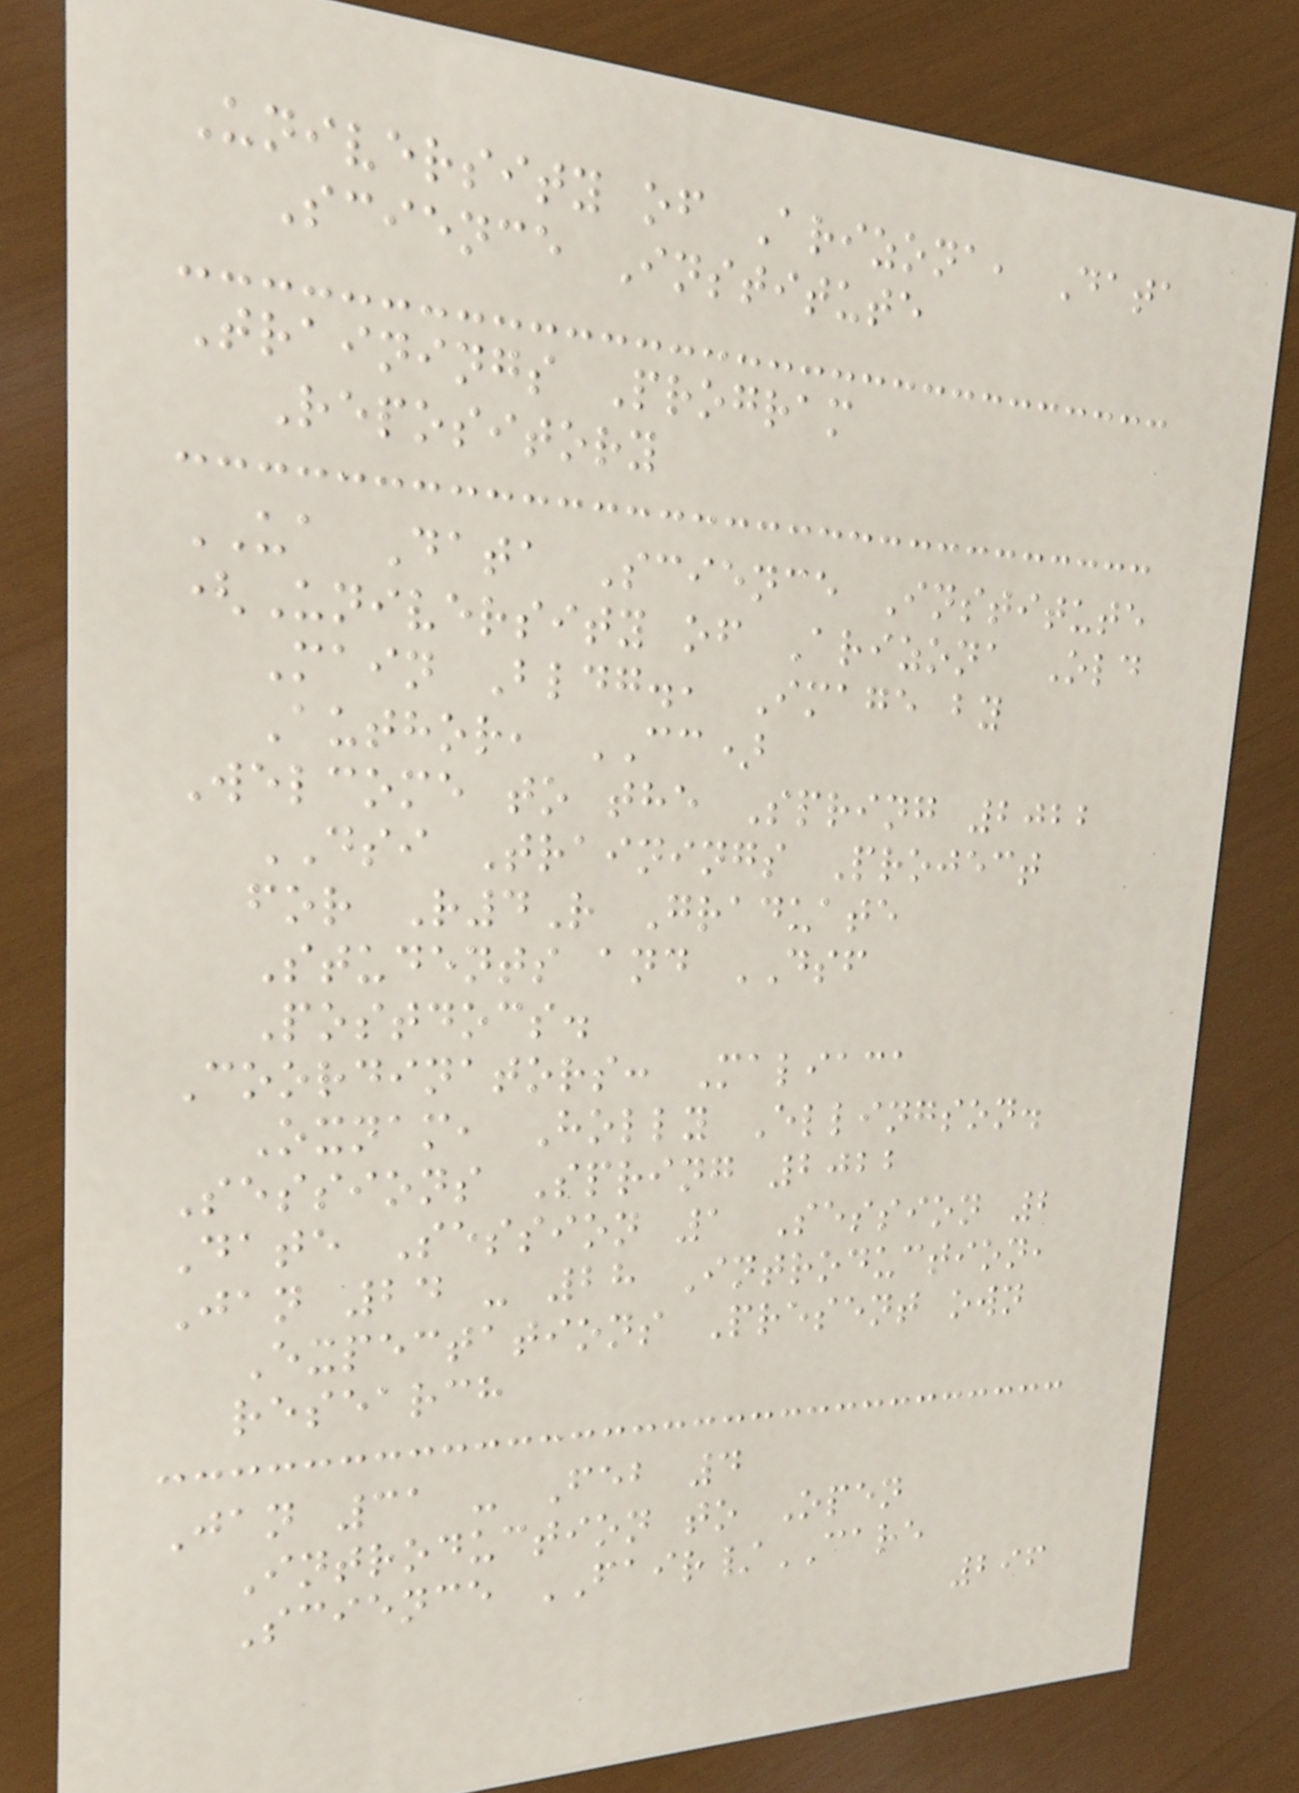University of Arizona, Data
Science Institute
Trainings Program
Repository
UA Data Science Institute
(University of Arizona Old
Main Bldg., Image by
Author, CC)
Welcome to the Spring 2022
DSI Trainings Project
for R4R Graduate
Students and DSF
Postdocs.
Coordinators: Maliaca
Oxnam, Holly Ellingson.
Sessions Spring 2022
Date Session 1 Session 2
Jan 24 - 28 Introduction,
Expectations Present own
research
Jan 31 - Feb 4
Introduction to Open
Science FAIR/CARE
296
